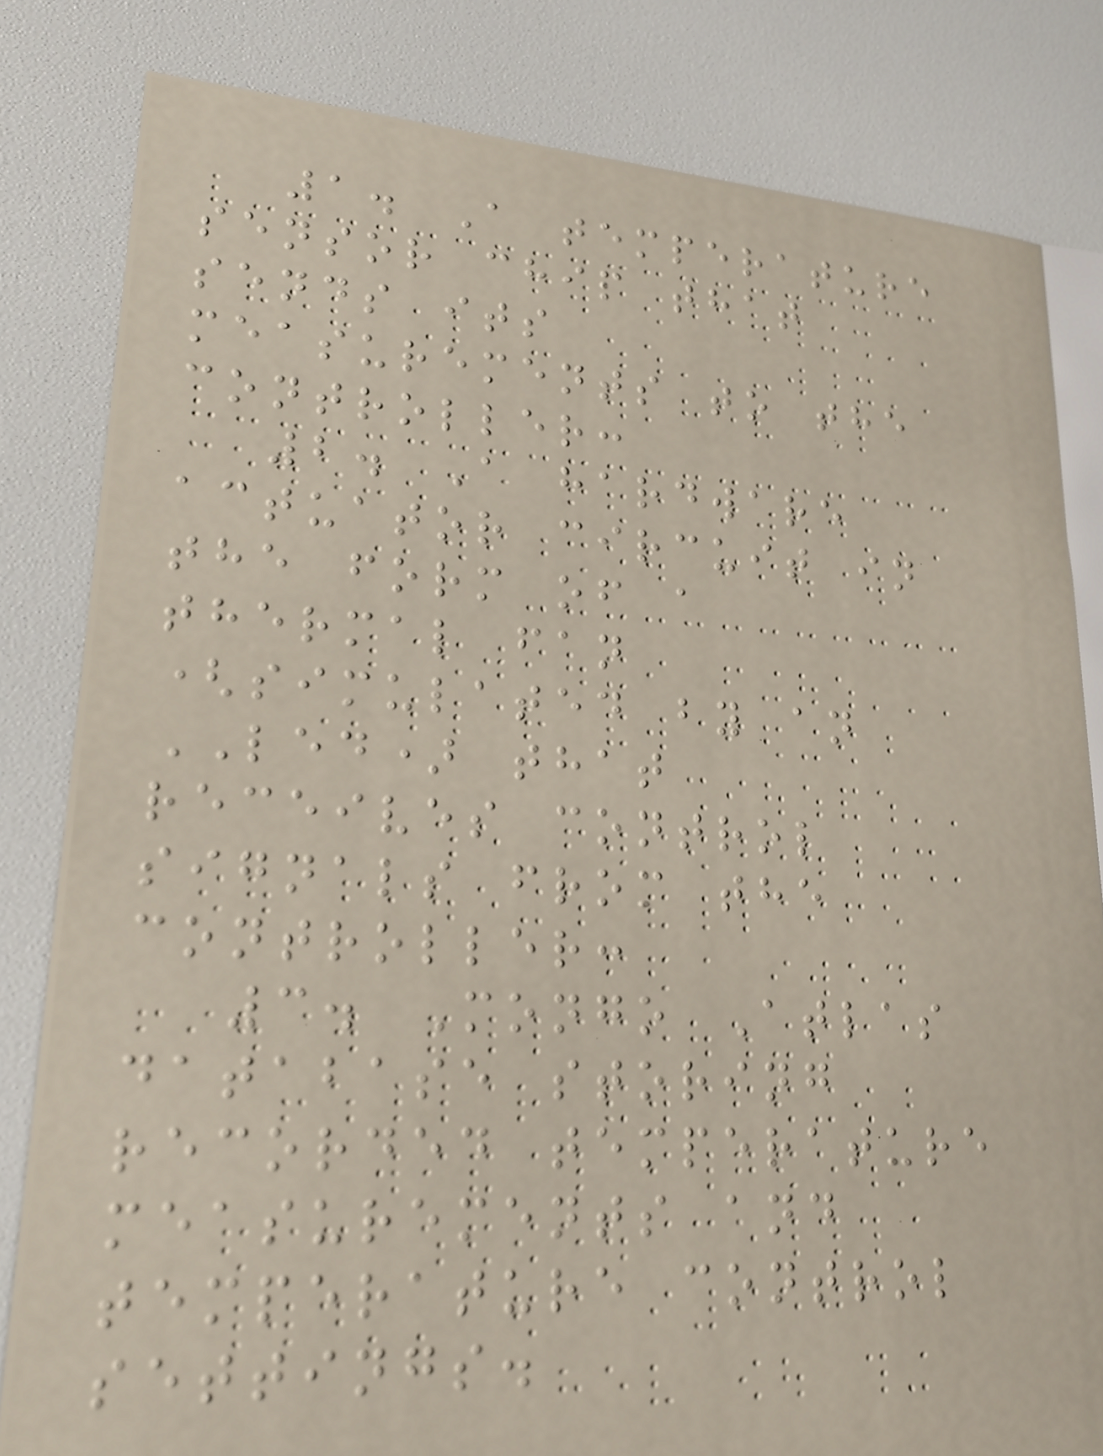1. A temperature
sensor chip that
sends its
measurements to the
controller:
2. A hardware
actuator circuit in
the form of a
thermal fan
(simulated by an
LED) that
receives control
signals from the
controller:
3. Mongo Atlas
database storing
recorded temperature
measurements and
temperature control
settings.
